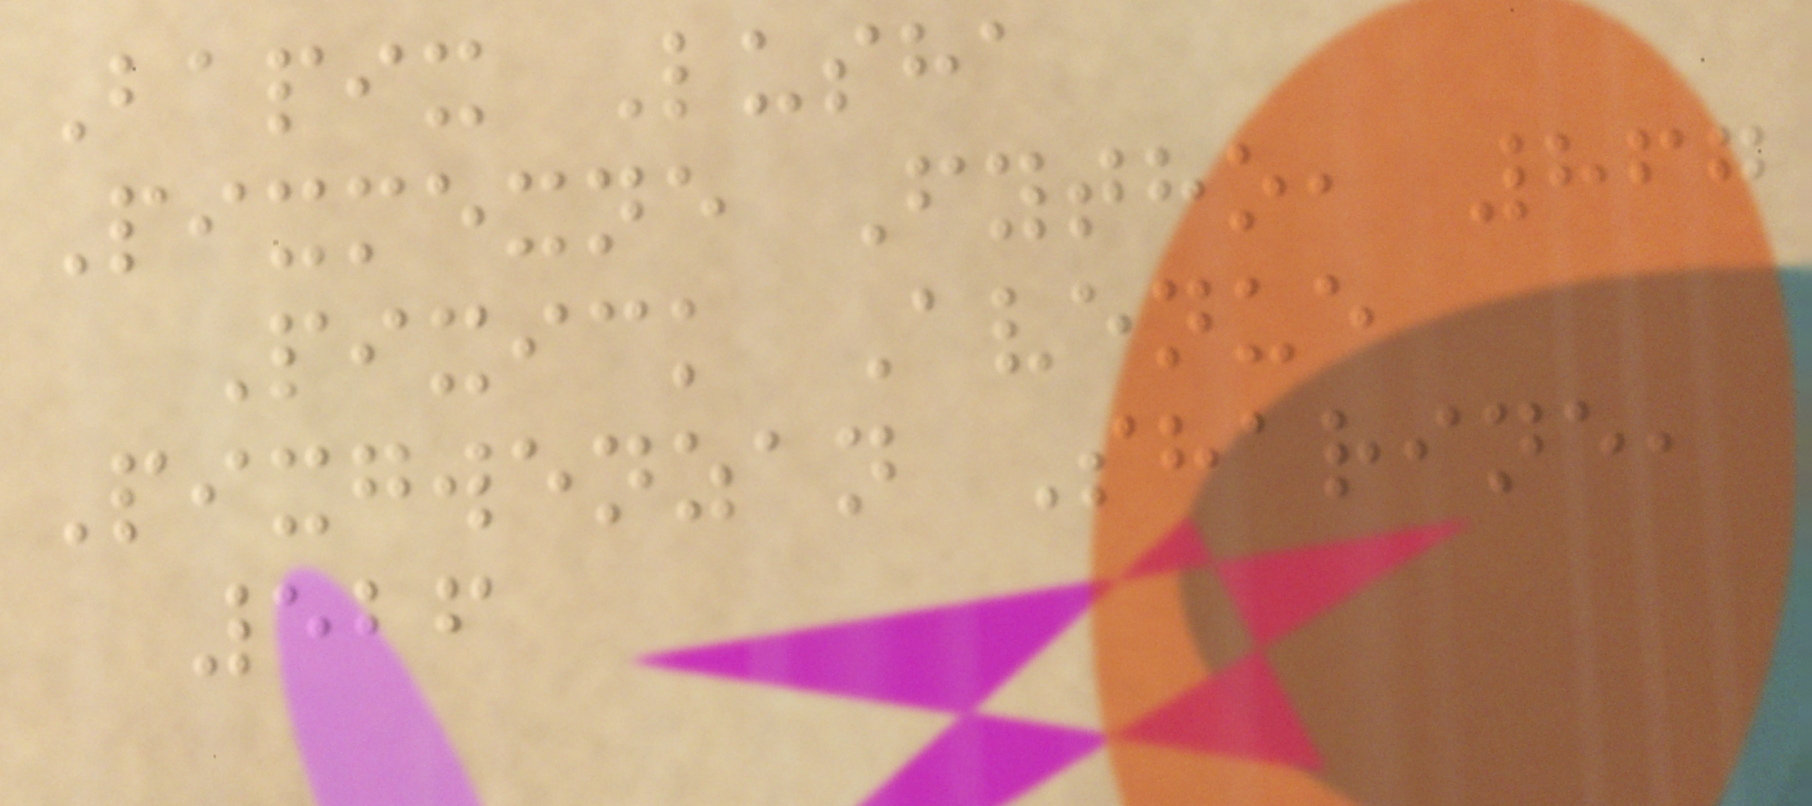Bapix Lusha
Pixmexne Fytho, 867
Pixick Avenue
Pixgwenzan Sharine,
526
